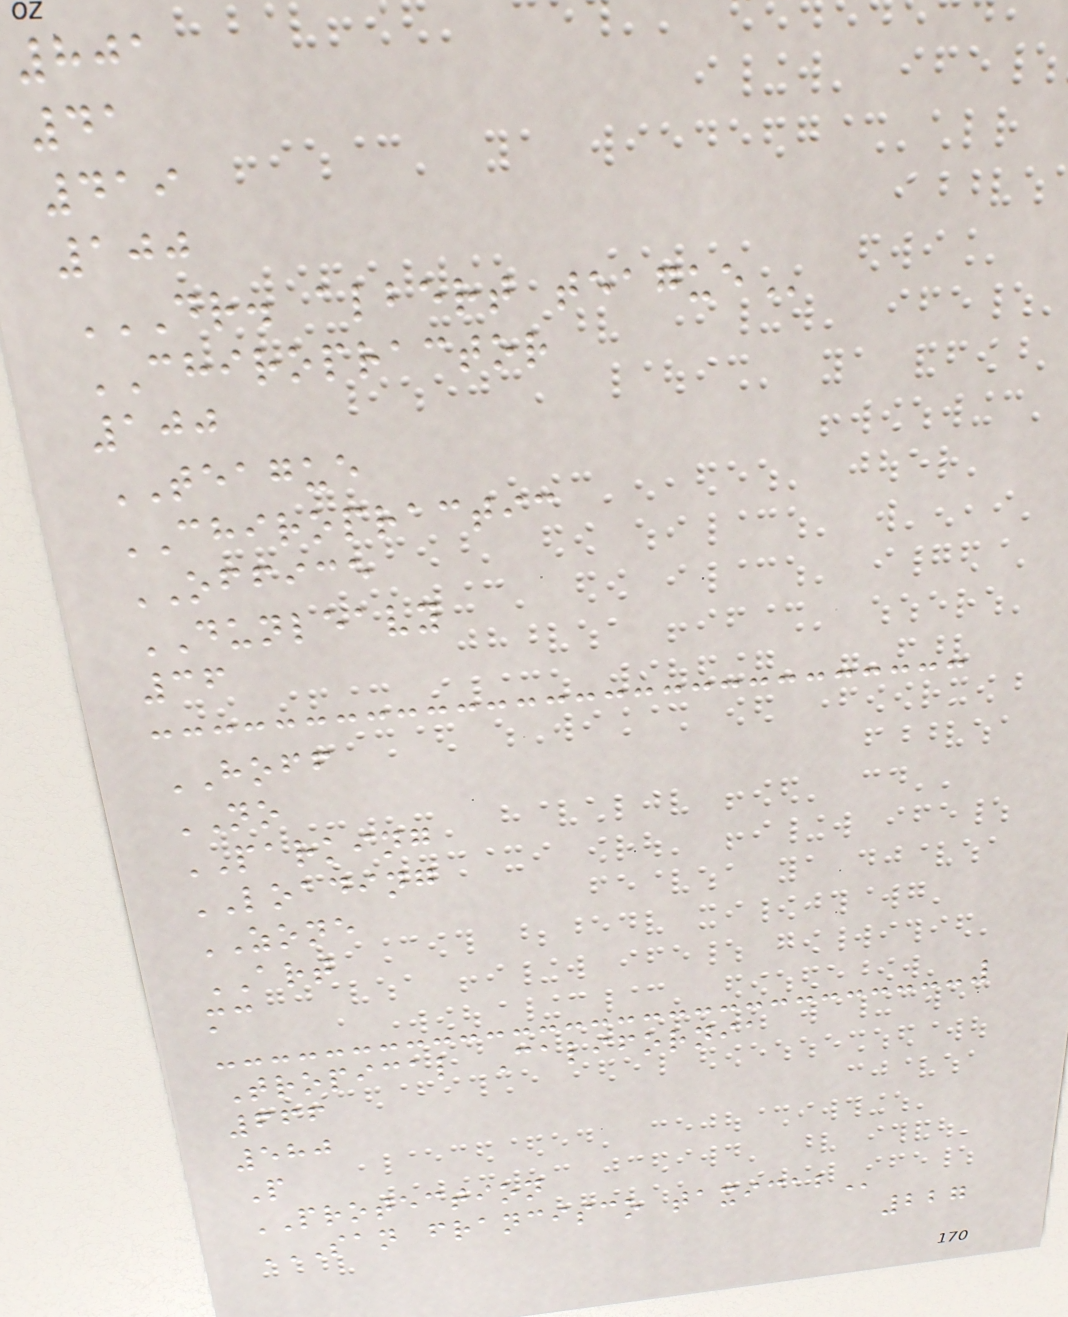801
41
419
100
DR. ALBERT TEAGUE
CHIROPRACTOR
100
TEAGUE
CHIROPRACTIC
OFFICE
DUNLEAVY
36
HOFF
NO
PARKING
LOADING
ZONE
ART
mc
Tropical California
666
580
P
PROTECTION
SAN FRANCISCO TAXICAB
227
